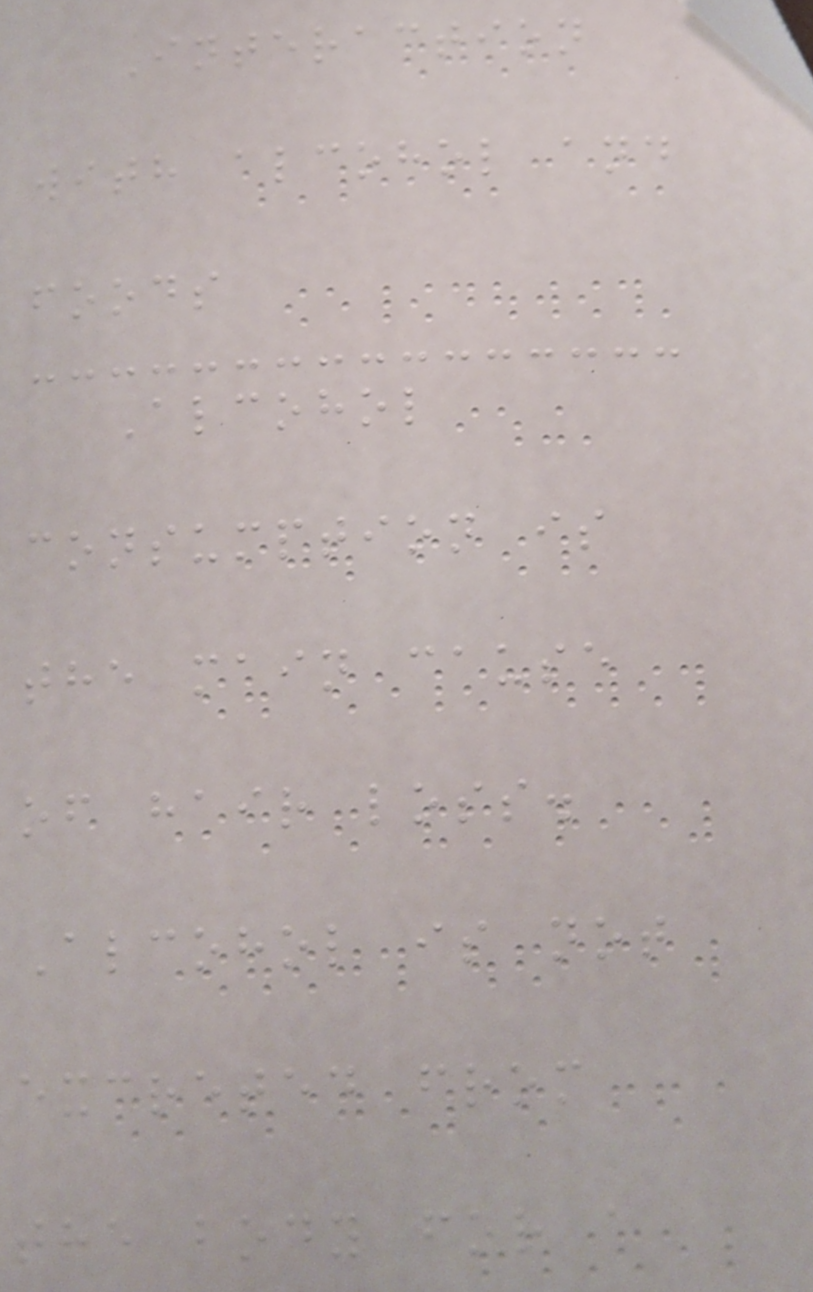Interaction
with alcohol and
foods
Alcohol
consumption is
the main cause
of hair loss.
Alcohol is not
excreted from
the body for a
